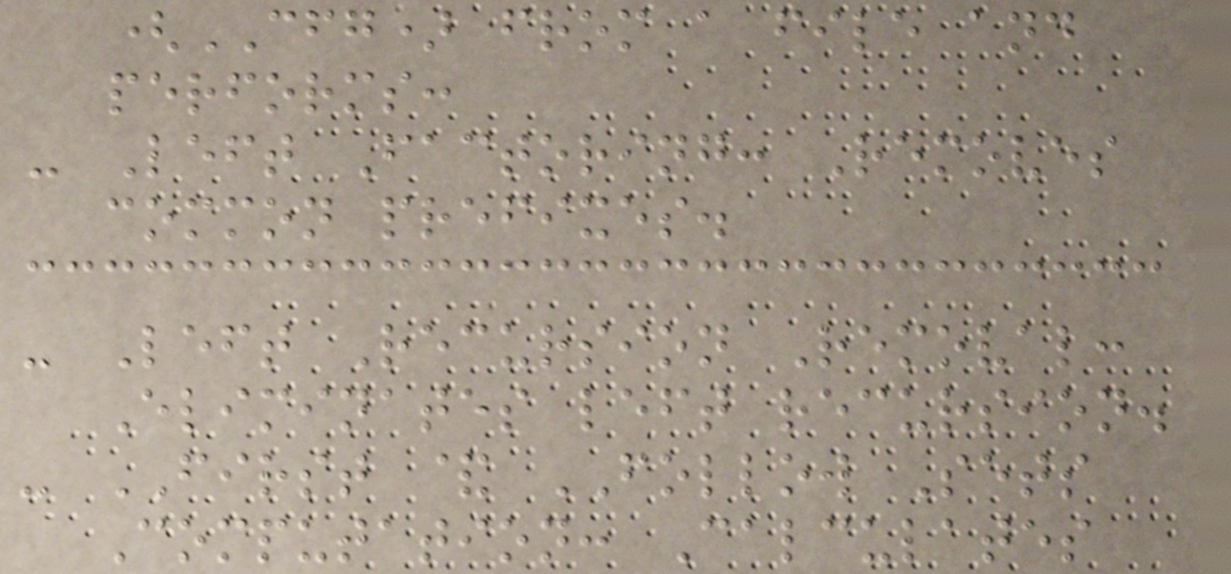(CFG) from a file and
performs:
- Left Factoring: Removes
common prefixes.
- Left Recursion Removal:
Eliminates left recursion.
- FIRST & FOLLOW Sets
Computation: Calculates
